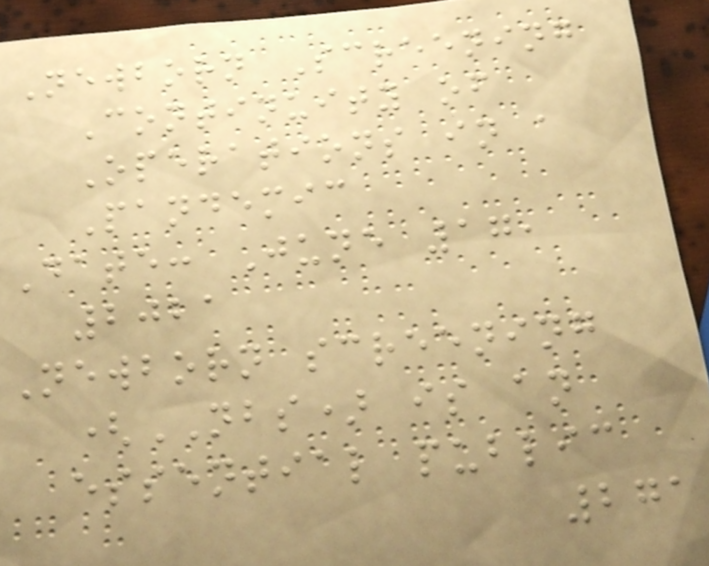Newborn Screening
Continuity of
Operations in a
Pandemic
Date: June 17,
2021
Newborn screening
(NBS) is an
essential public
271
